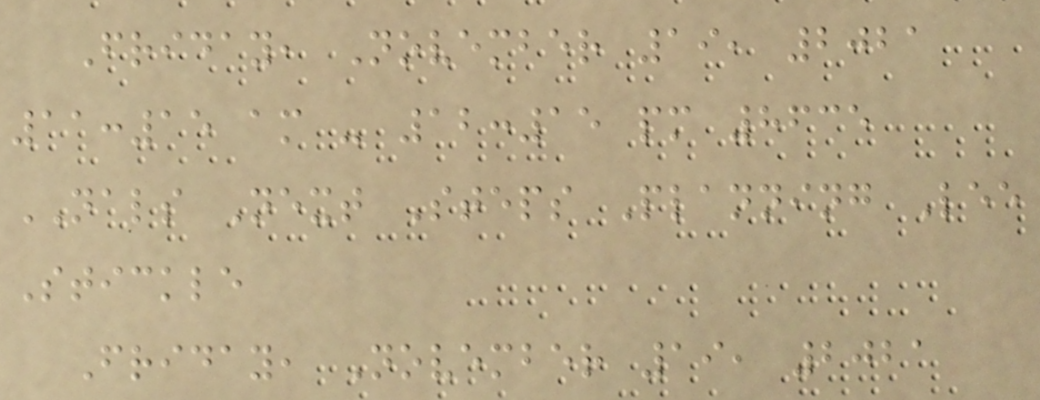Friday, November 19, 2021
11:15 am - 12:15 pm 8635
NALS Next Steps Planning Lee
Stickle
Friday, November 19, 2021
